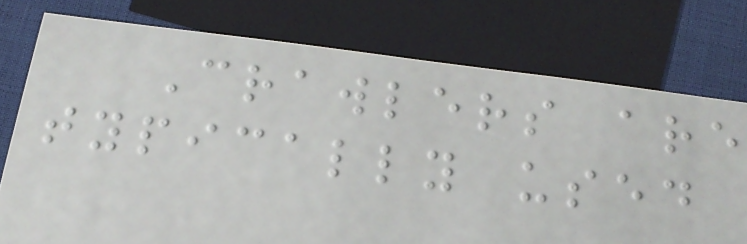Crawlers are
typically used
